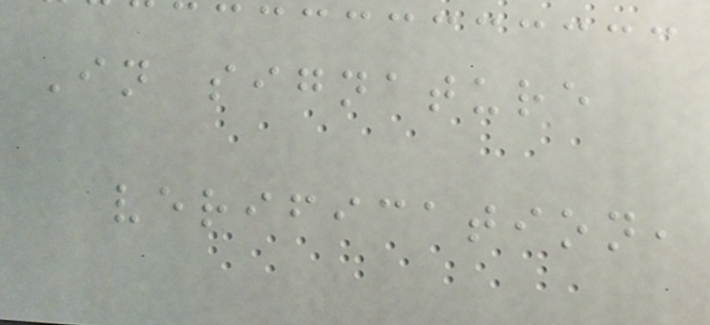In signature
verification,
